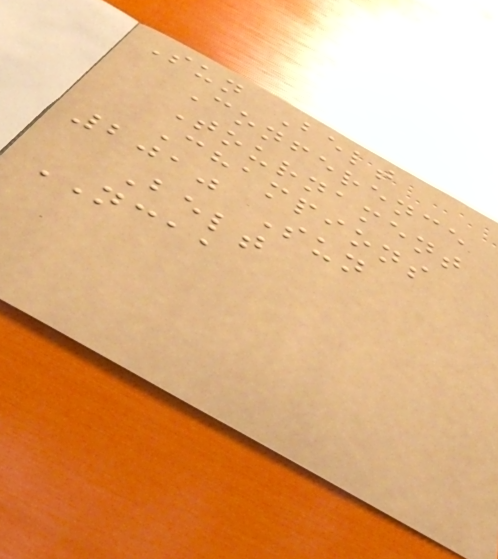Sun Belt
Conference
Tournament
Champions
2010 Sun
Belt
NCAA
